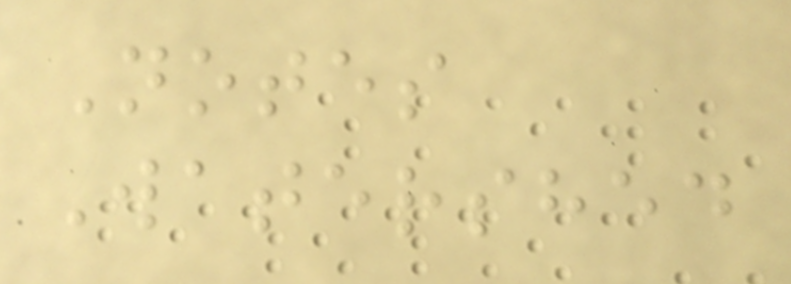Notes
Watershed
